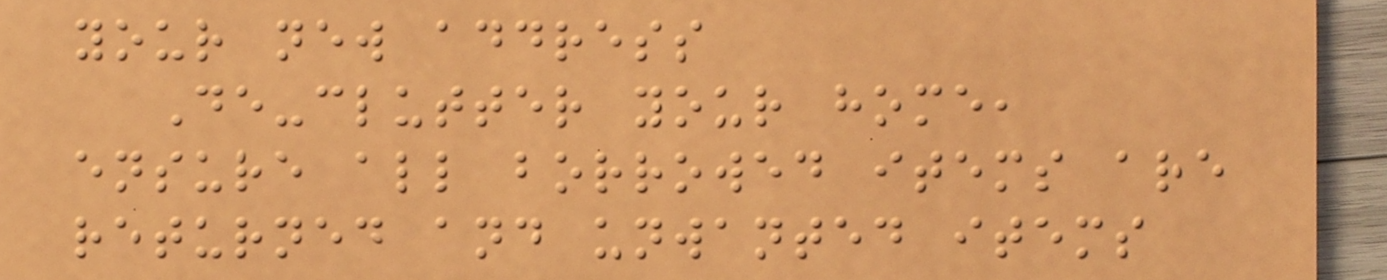your new address
De-clutter your home,
ensure all borrowed items are
returned and unwanted items
